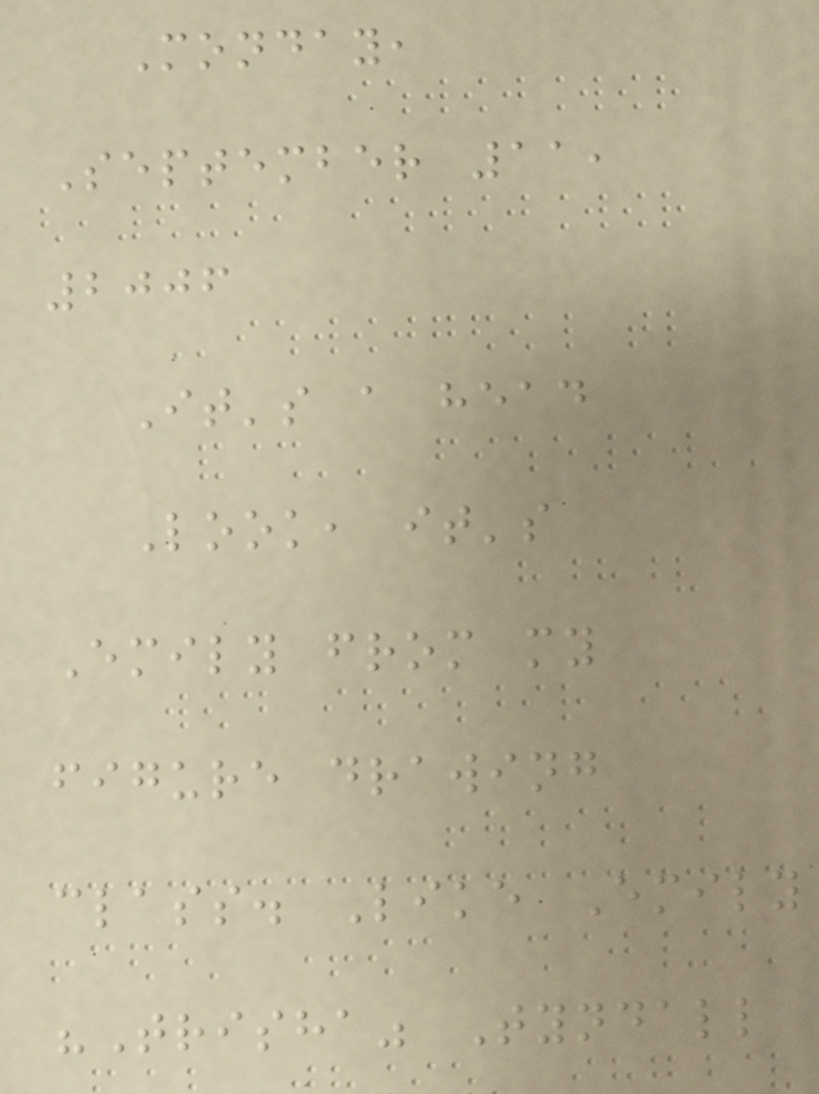Monday,
September 11,
2006
It's a head
Look, it's
Emily from my
figure drawing
class. Like Emily
"Trisha" Tyndall
